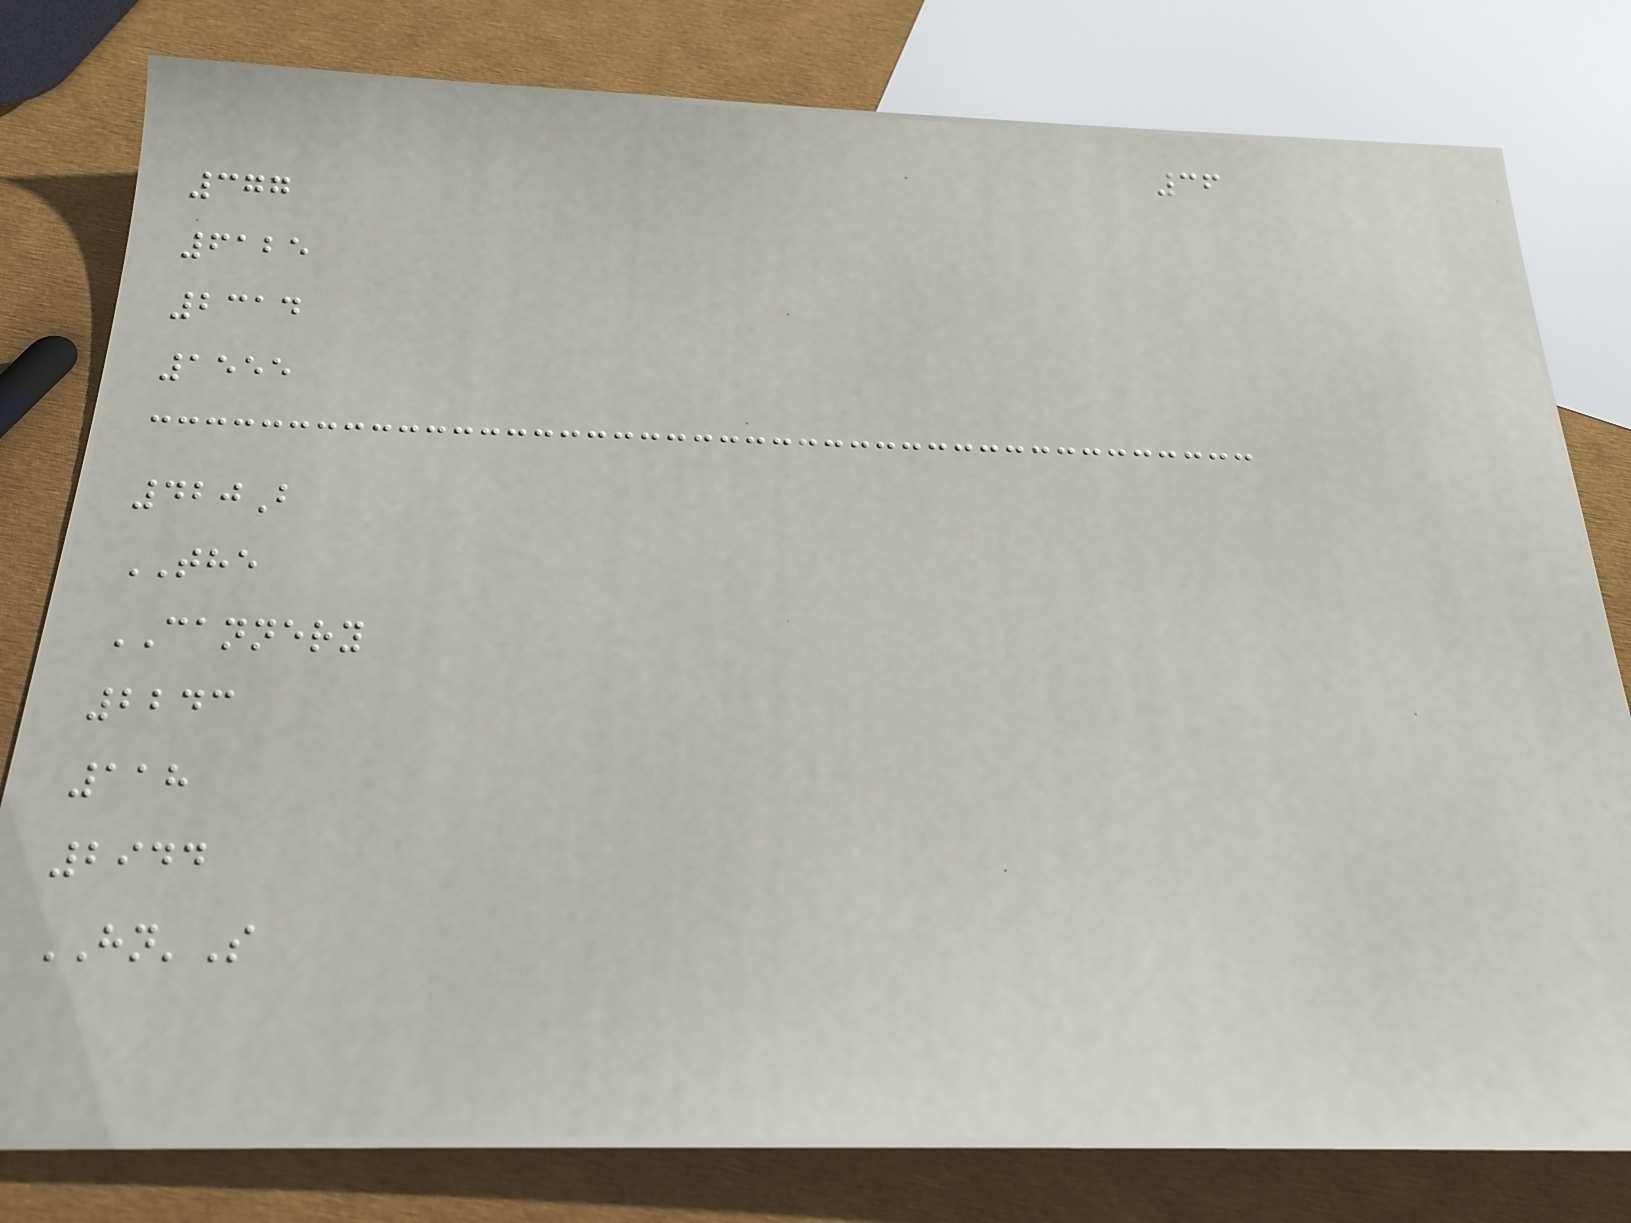36
377
6125
2314
1555
420B
THE
CANNERY
2243
118
2944
HN'S
